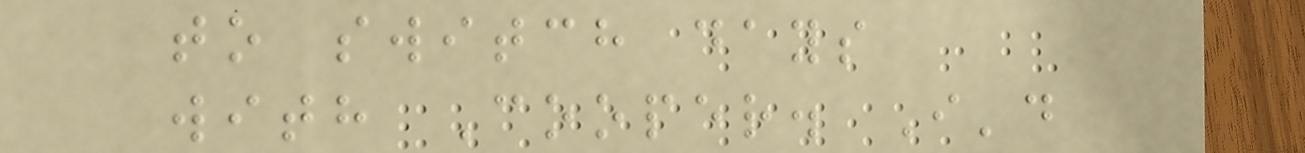to switch days
with Cooper. I'd
